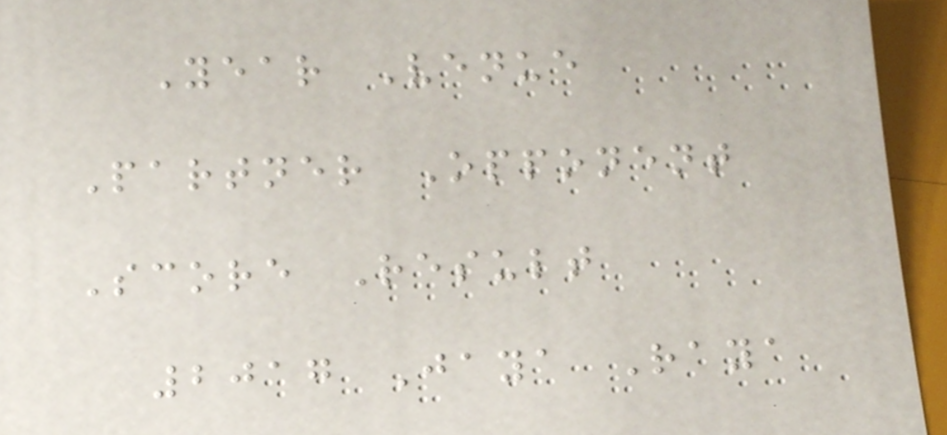Year Venue
Partner Opponent
Score Result
2017 Jaya Raya
